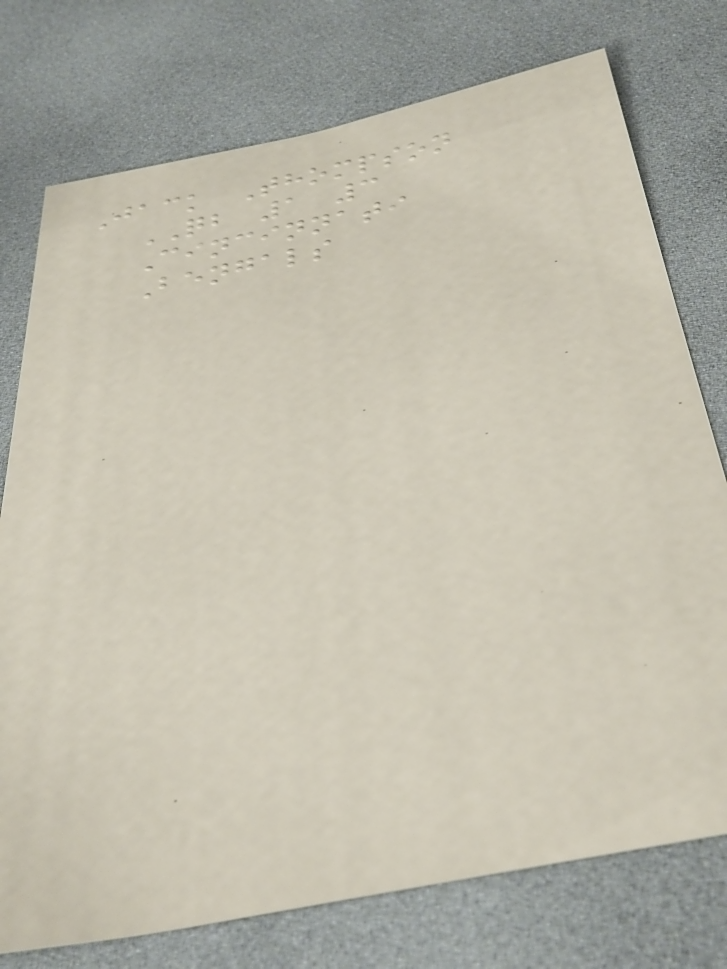Jack Thompson
QB 1 3
Cincinnati
Bengals
